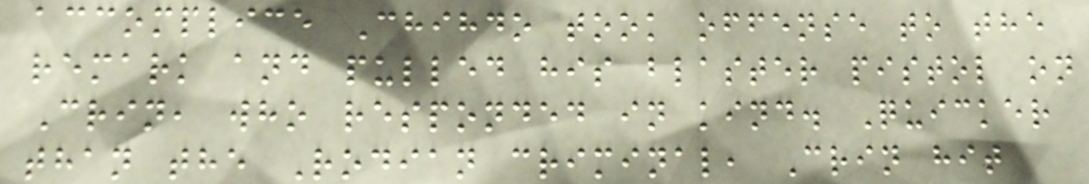accomplice Chihdo took offense to the
remark and pulled his blaster pistol on
Crin, who responded in kind. Quicker
than the Rodian criminal, Crin hit
